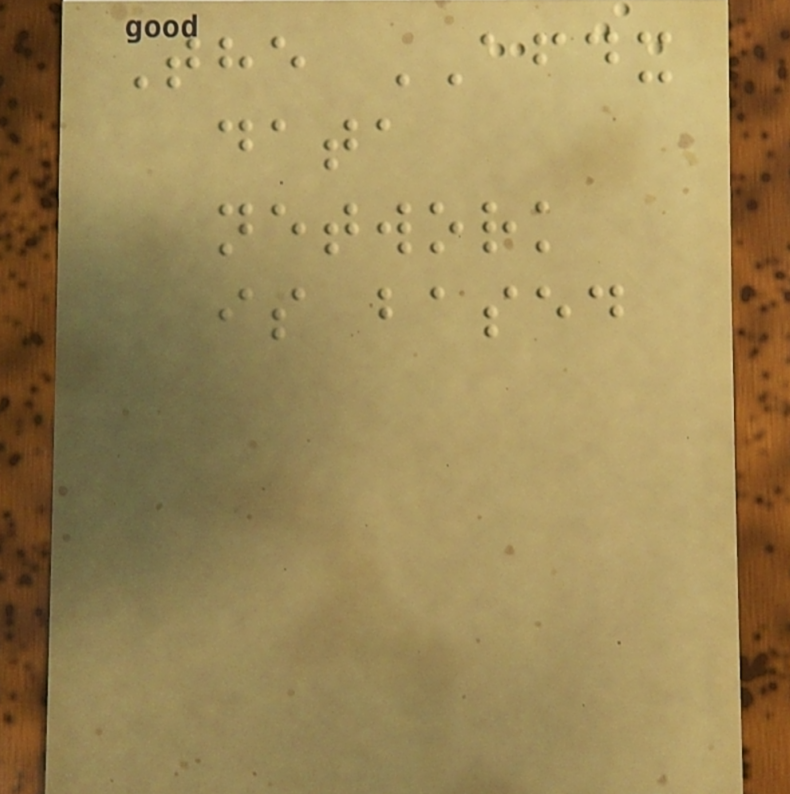The AFDX
data
network
is based
